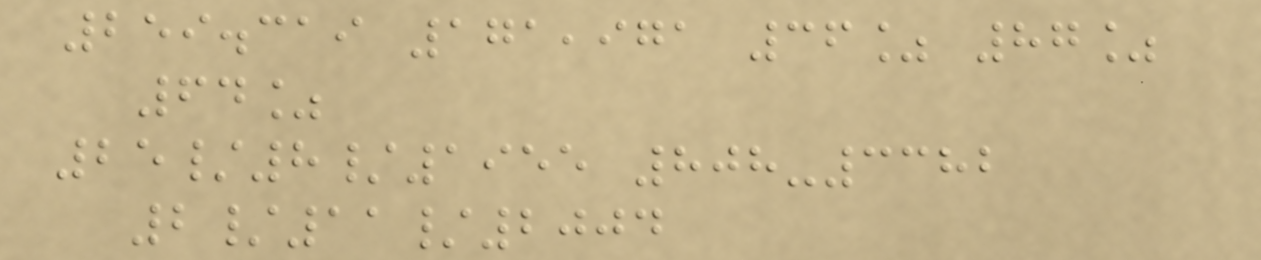259.319 171,971 36% 87%
64%
25/8/1955 808-3382
2/11/2004
